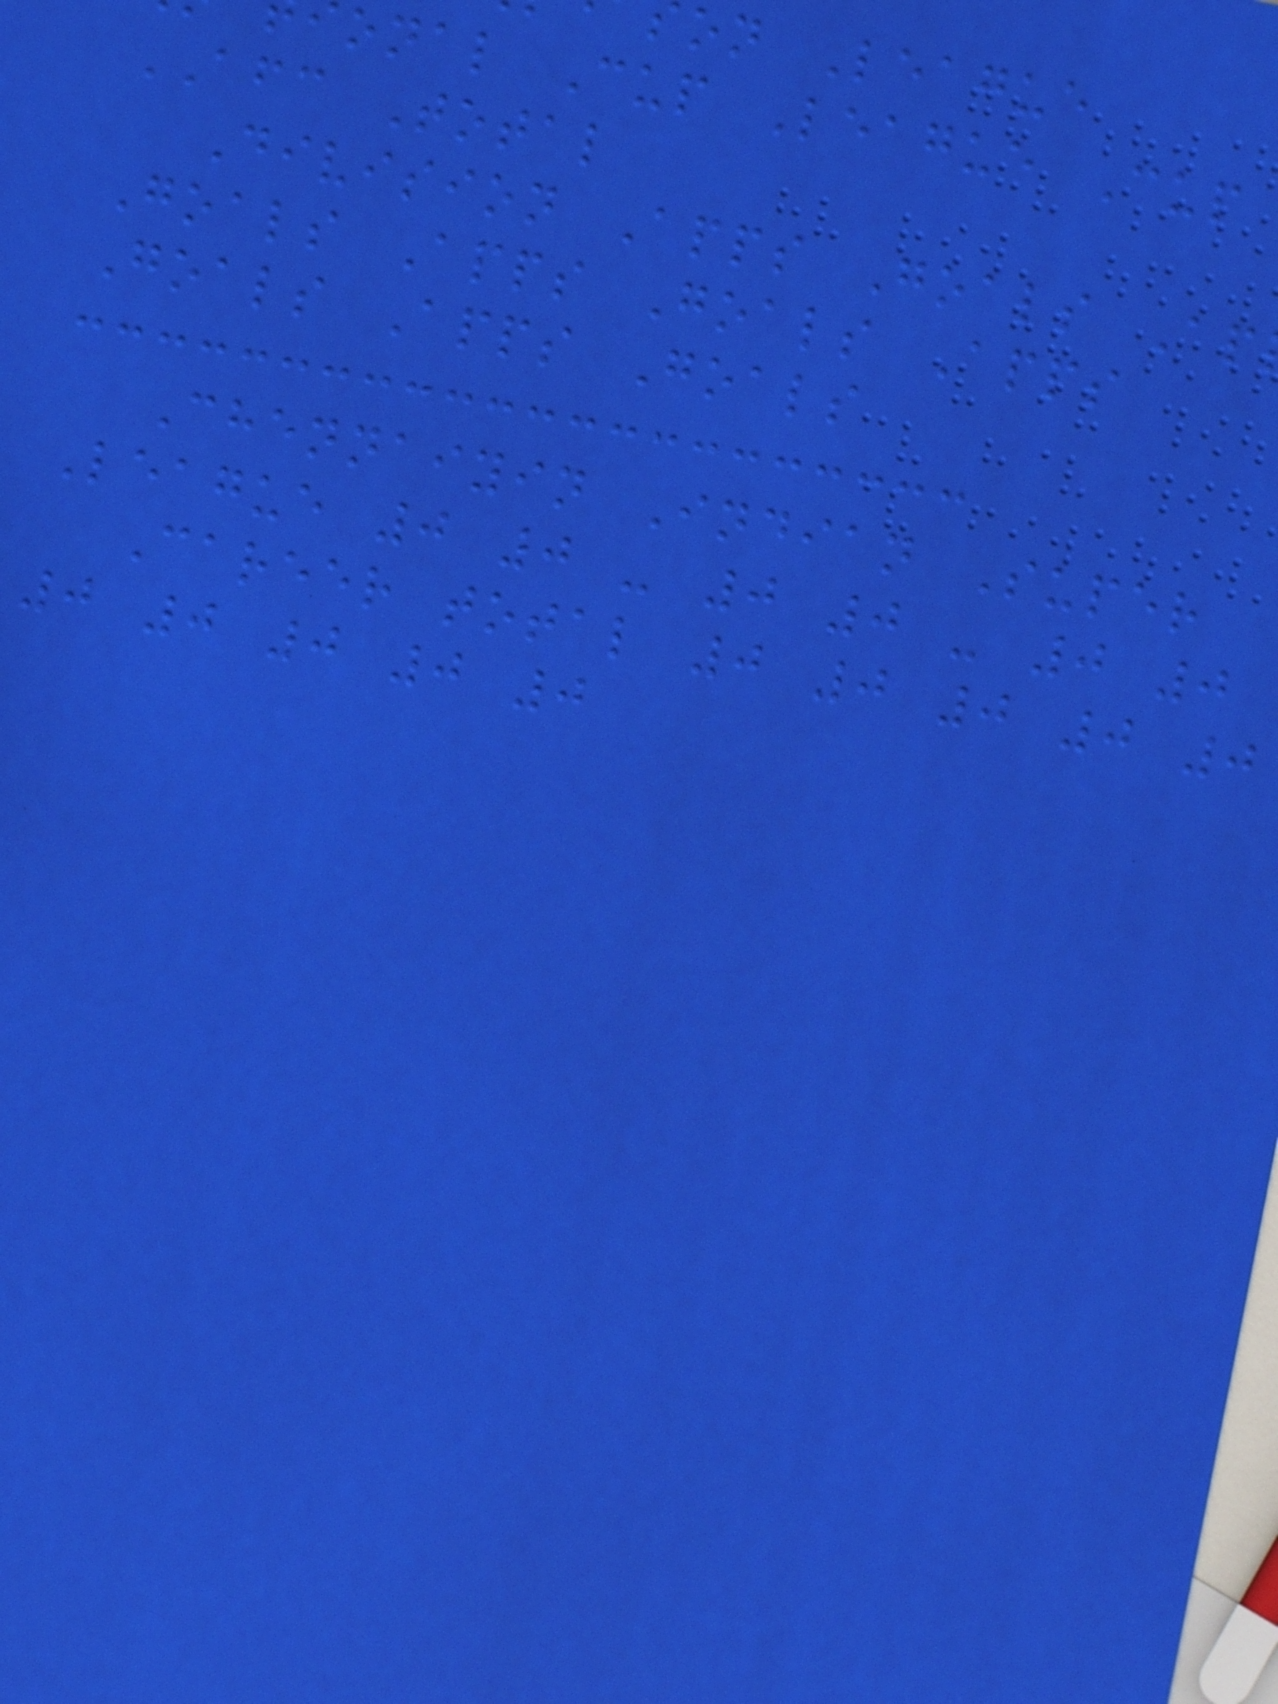on League
onal Cup League Cup
AFC Total
Division Apps Goals Ap
Goals Apps Goals Apps
Goals Apps Goals
Chennaiyin Indian Super
League 0 0 - 0 0 - 0 0
Career total 0 0 0 0 0
0 0 0 0 0
